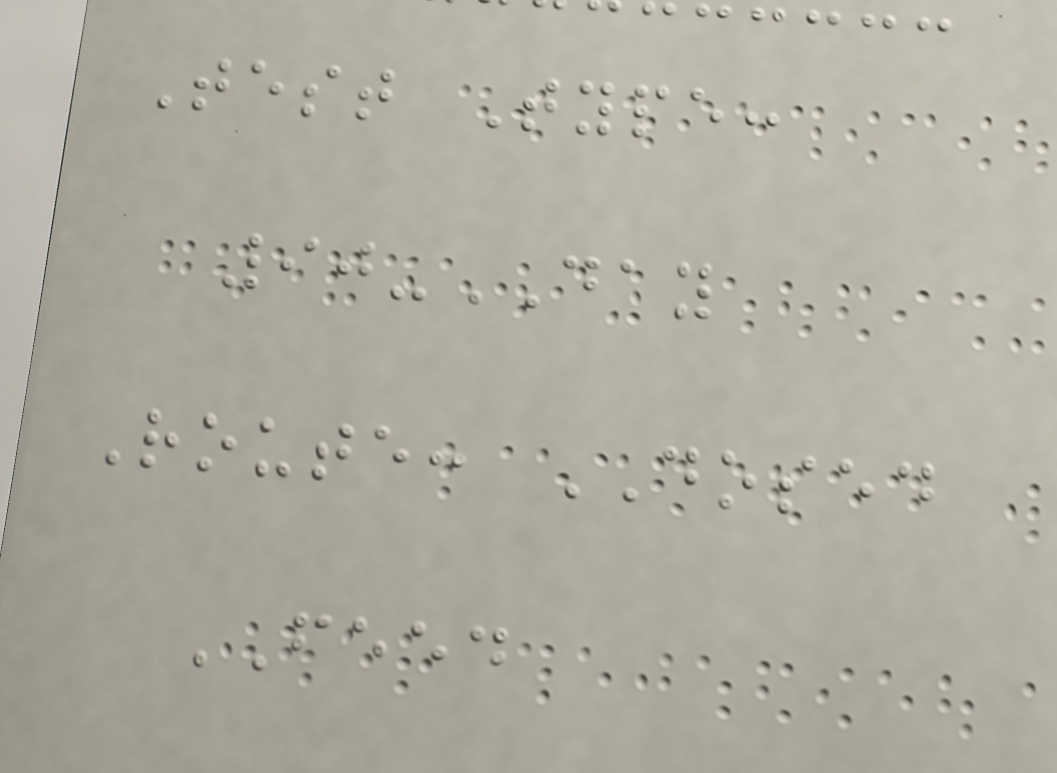Test Type:
90-DAY
Route: DOSED
FEED
